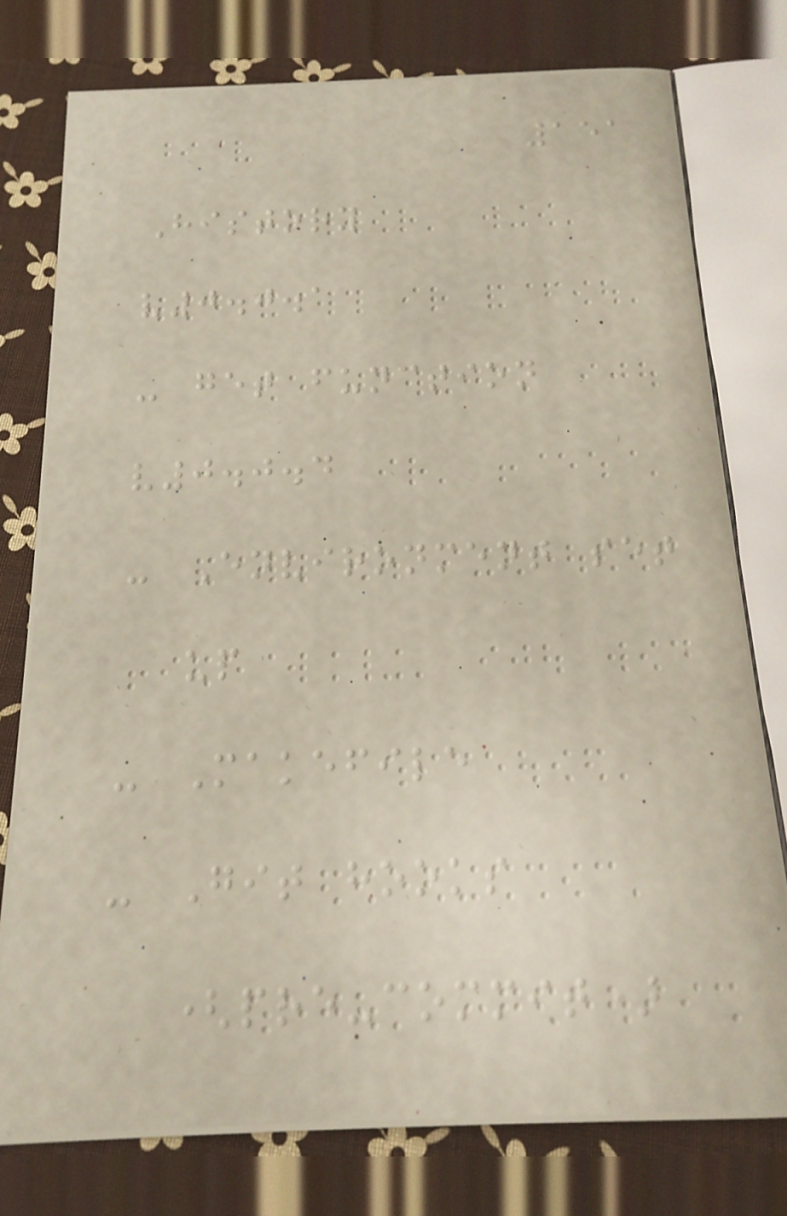151
History
v0.0.1
- get function
v0.0.4
- Environment set
up
- Makefile
- Git hooks
(pre-commit)
